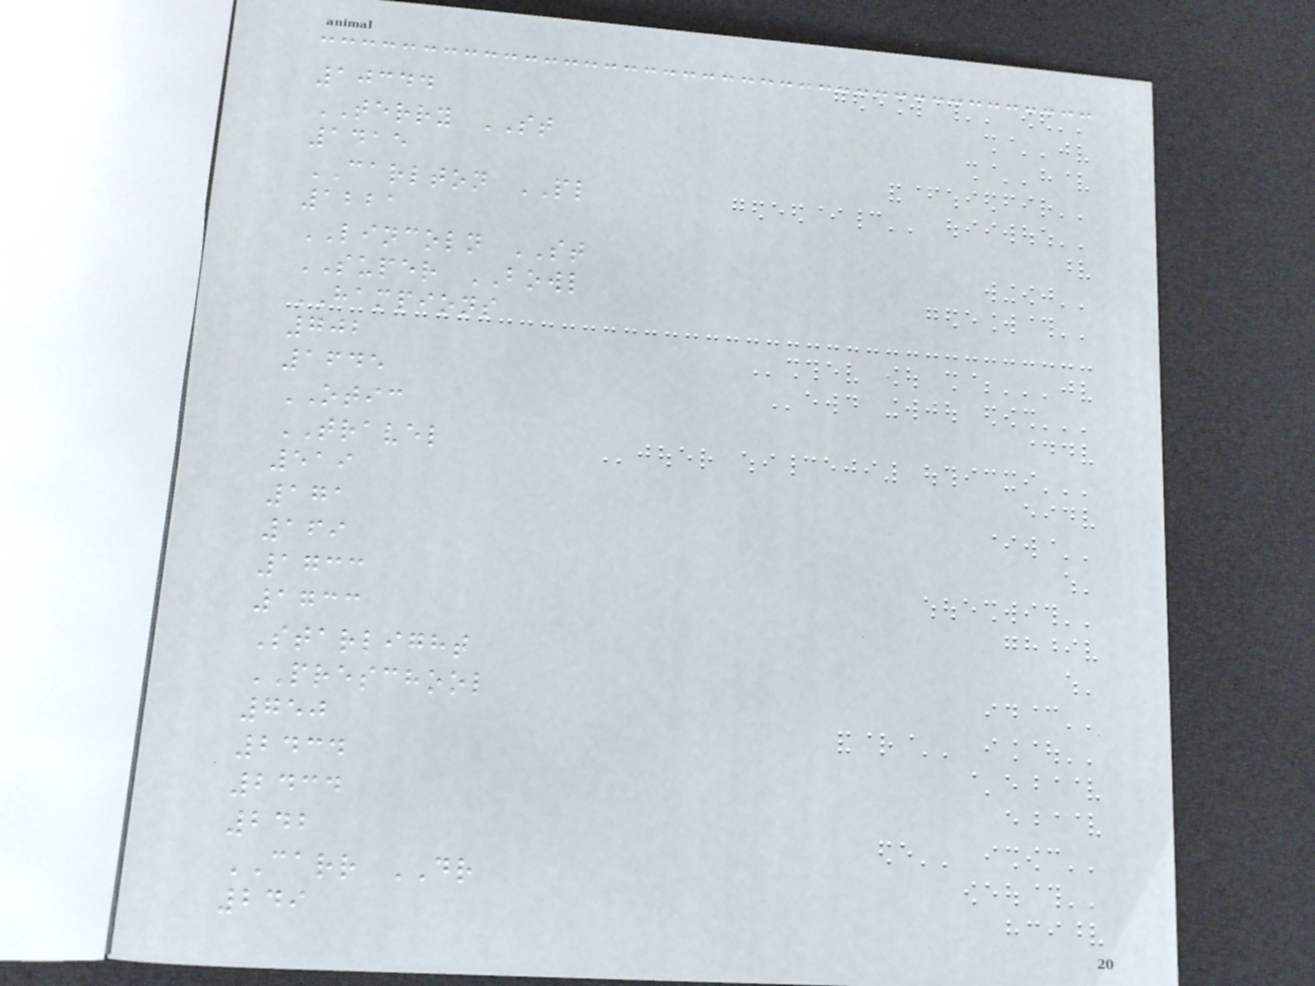10344
TERRY ST
1415
CARLTON PL
1221
LINCOLN ST
SUPER BOWL
HAMPIONS
702
1645
OTIC
TRAVEL
519
171
169
1733
1733
Starlight
PRESCHOOL
750
2434
2434
242
CARR DR
249
